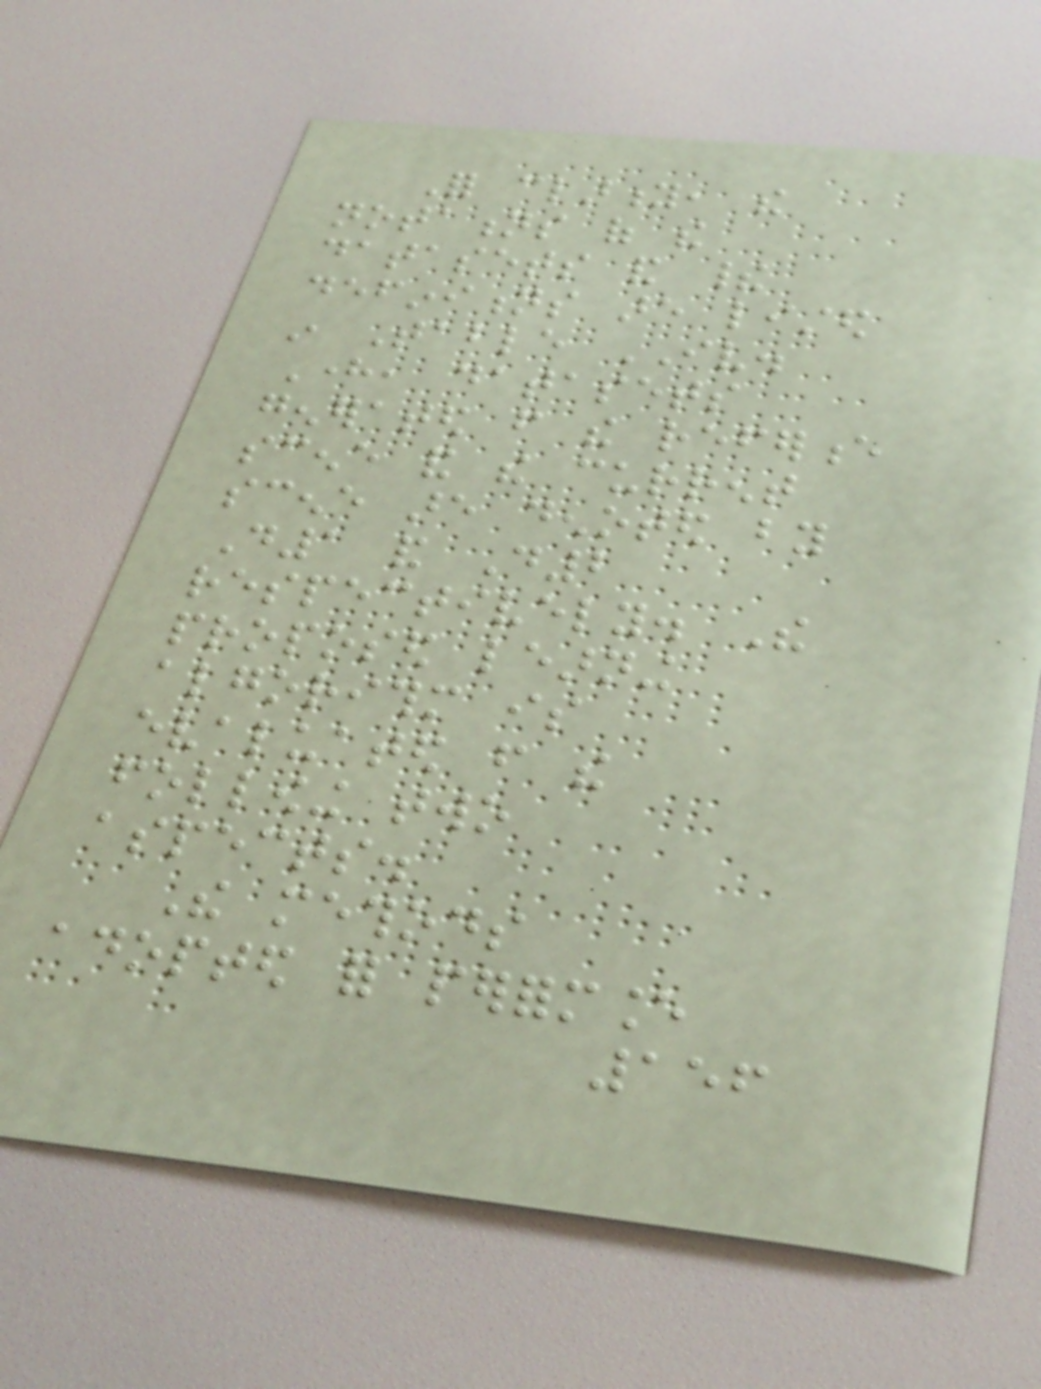For clarity, the
notations of the
datasets and their
definitions are listed
in Table IV.
Here, datasets
generated from the reference
scene and the current
scene are denoted by
D1 and D2
respectively. The
proposed learning
algorithm is
evaluated from the
following two
aspects.
The methods
adopted for performance
156
